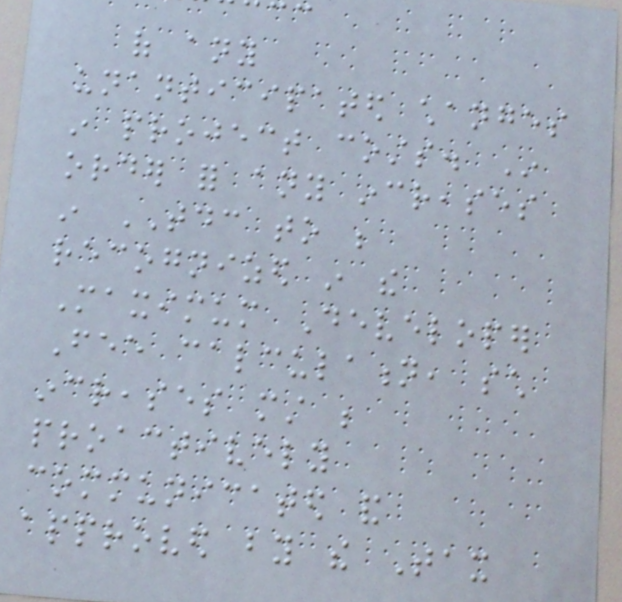of any
unanticipated changes
in project costs. In
order for any increases
in TDC to be
recognized in the
Maximum Developer
Fee calculation, such
increases must be
proactively
communicated and
approved by the Tax
